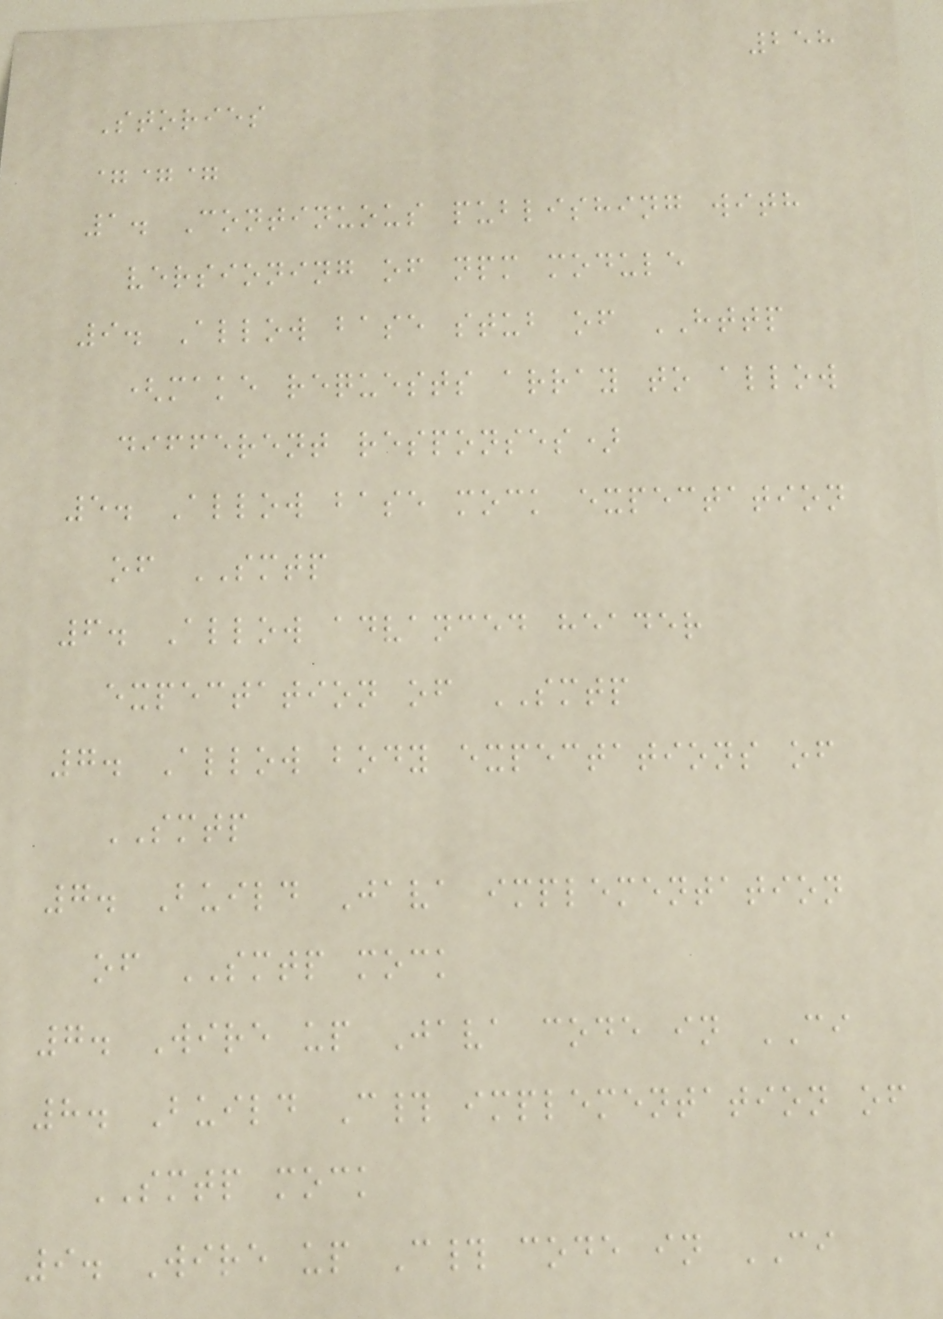258
Stories
===
1. Continuous publishing with
versioning of npm module
9. Allow base stub of HTTP
(make requests array to allow
different responses)
5. Allow base mock expectation
of SMTP
6. Allow advanced header
expectation of SMTP
7. Allow body expectations of
SMTP
7. Build Java implementation
of SMTP mock
7. Wire up Java code in CI
8. Build C# implementation of
SMTP mock
9. Wire up C# code in CI
